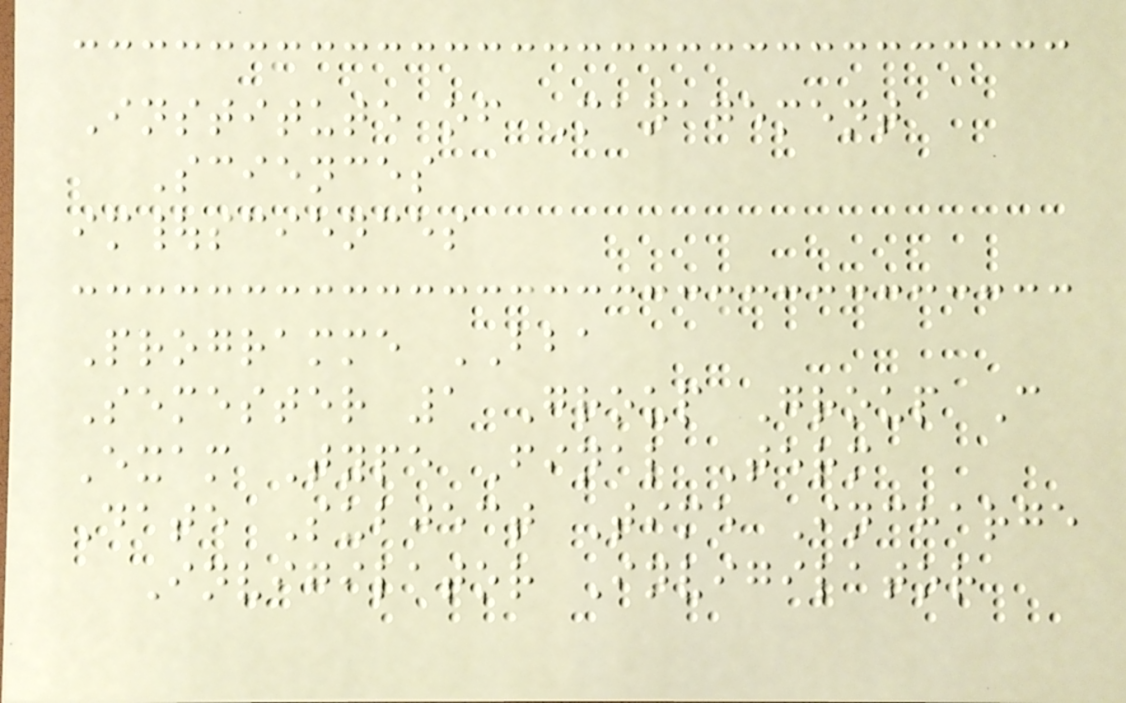Institute of Management
Sciences
im|sciences
Programme BBA
Semester 1 Group Group C
Exam Type Final Term
Date Subject Time Incharge
Invigilator Invigilator
